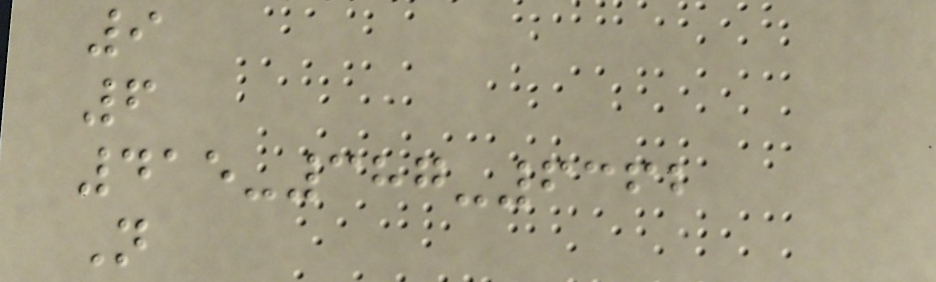9
6
415-387-6362
N
